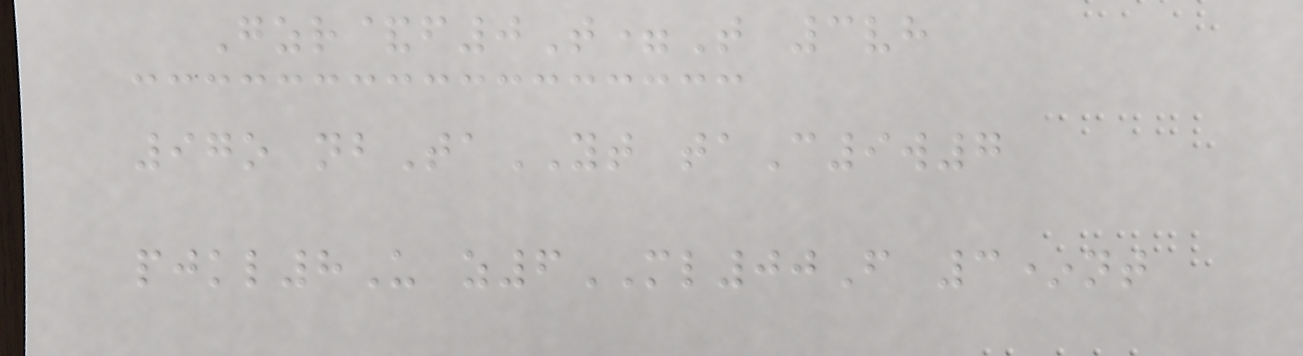Gzr&f0T=T 3vh
97o nbTaYT taC9w7
pjkl8U z6ML00F 3*nt
